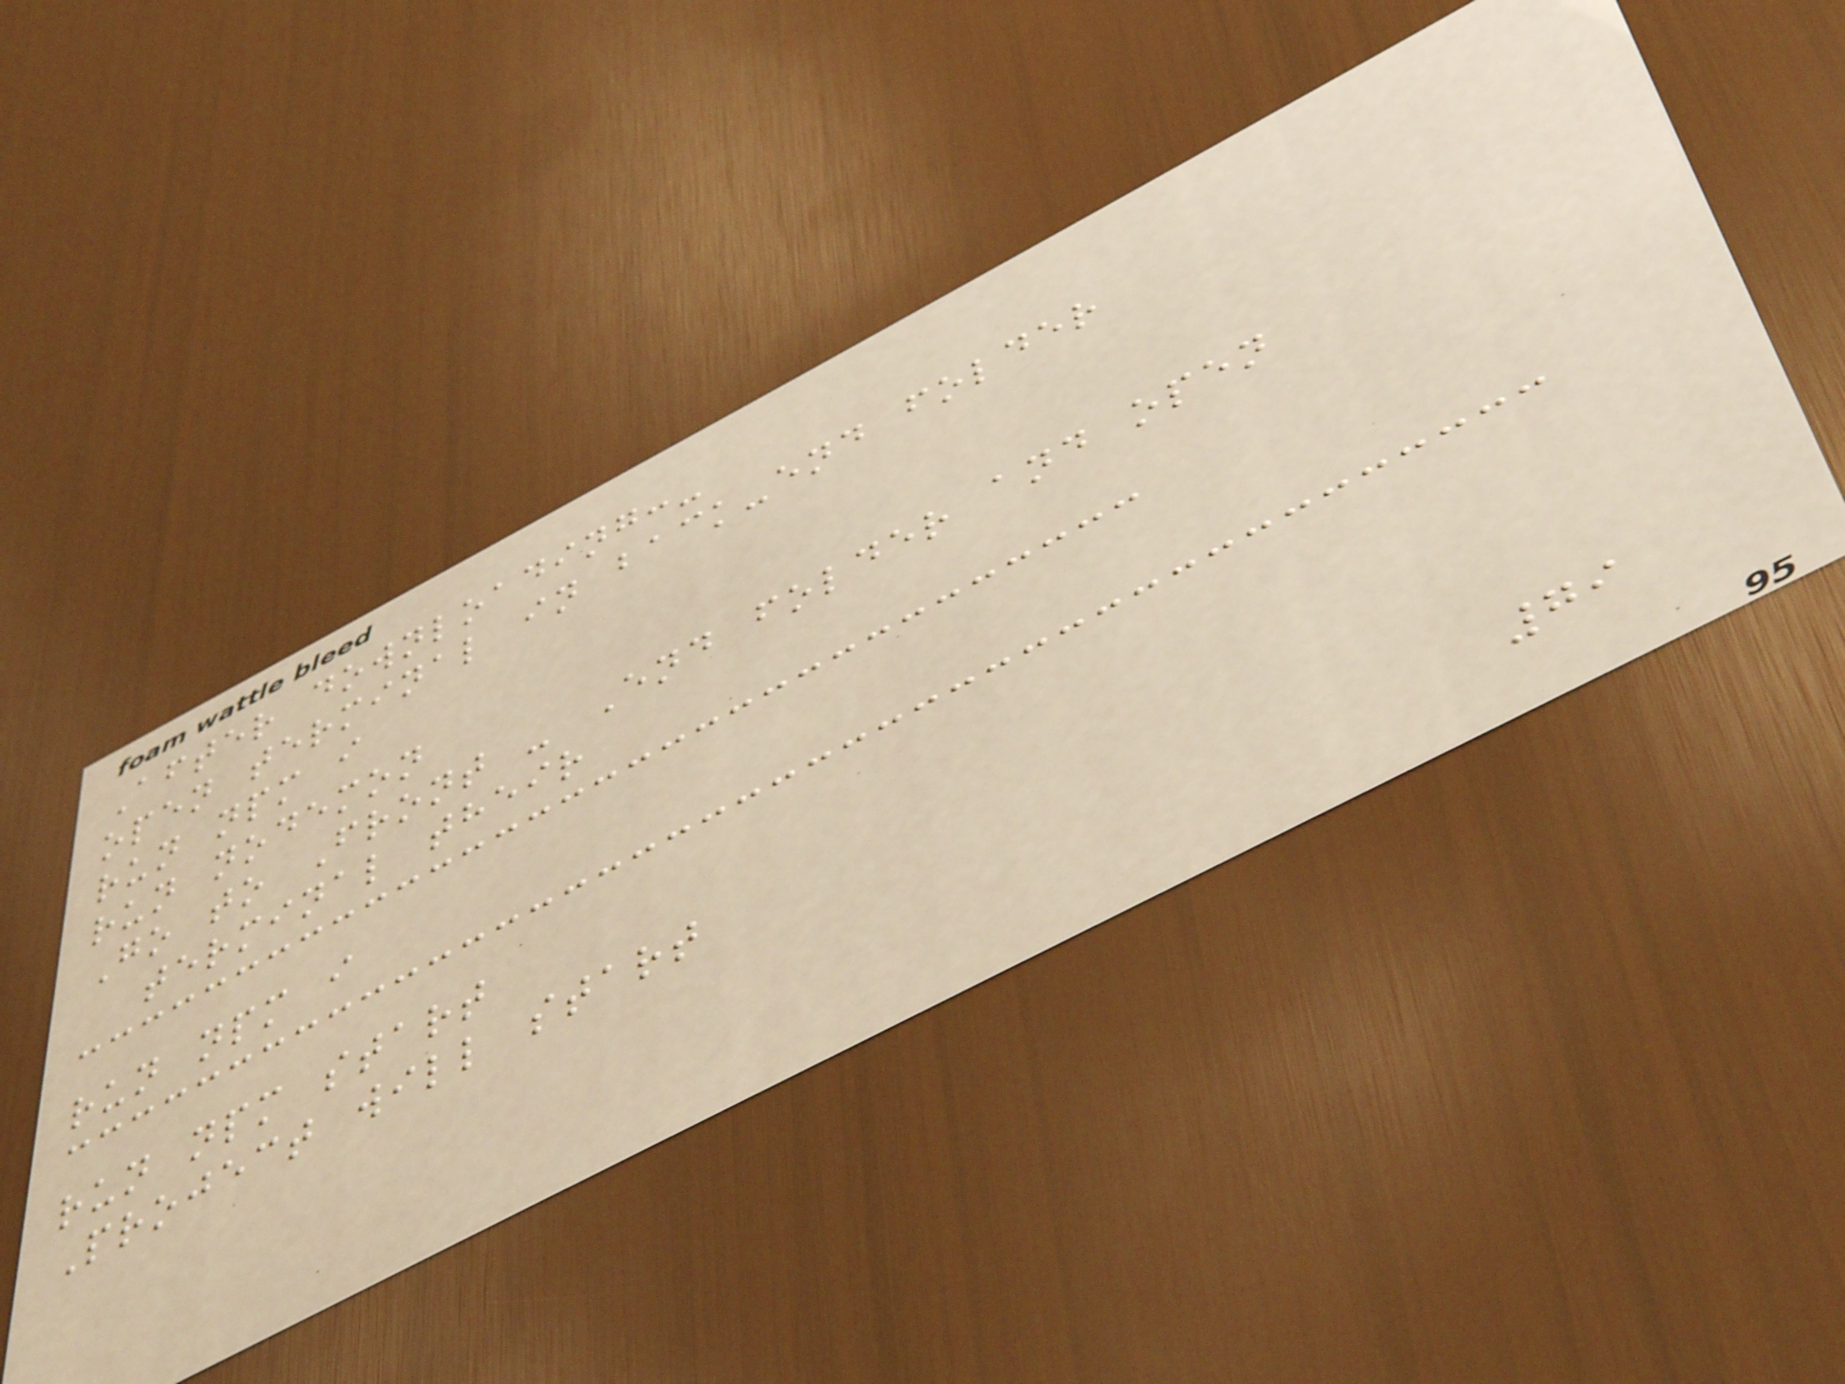After downloading:-
open terminal in back-end folder
run npm i
run nodemon
Go to Front - End folder and open
terminal their
run npm i
run npm start
Project will start
79
